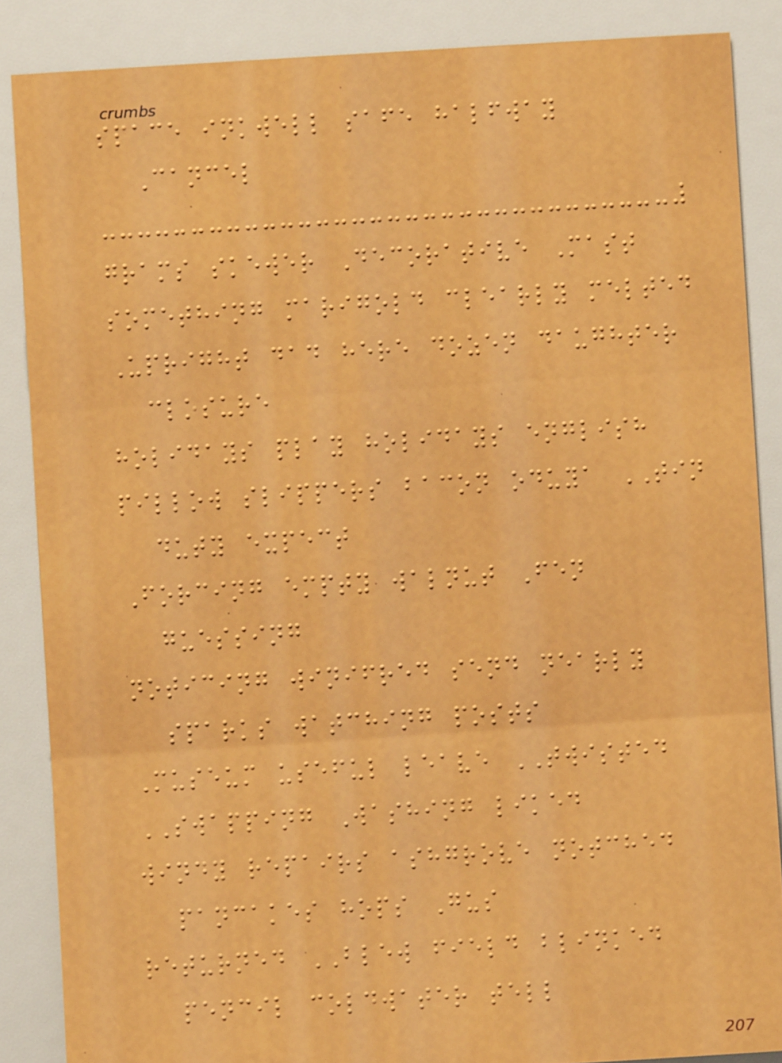space inkwell safe halfway
Cancel
grams skewer Decorative Mast
something marigold clearly melted
Upright dad here dozen daughter
closure
holidays play holidays english
pillow slippers bacon oduya TIN
duty expect
Forcing empty walnut Fen
guessing
noticing winifred send nearly
sparks watching posts
Museum useful leave TWISTED
SWAPPING Washing liked
windy repairs ashgrove notched
pancakes hops Gus
returned BLEW field blinked
pencil coldwater tell
